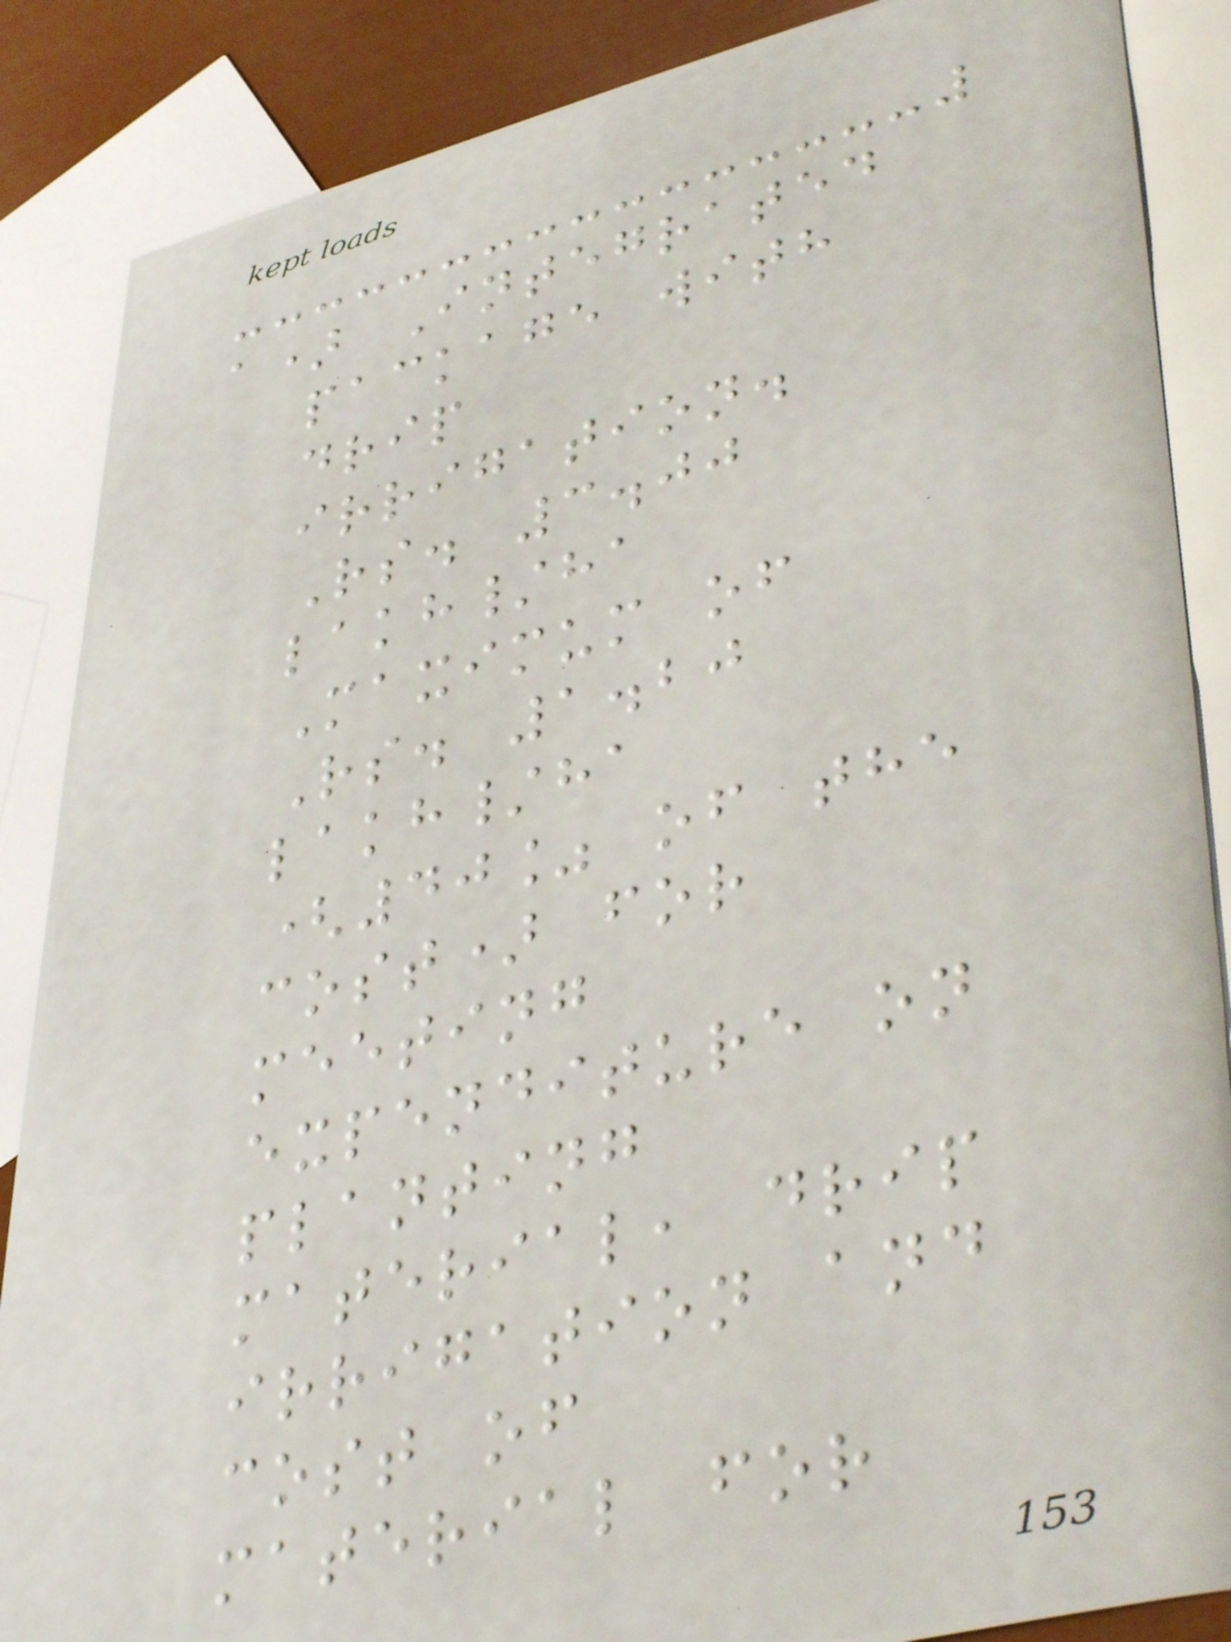a) Integrated
package with
drip
irrigation.
Rs. 3.00
lakh/ha
Maximum of
Rs. 1.20
lakh/ha
(40% of the
cost) for
meeting
expenditure on
planting
material, drip
irrigation and
cost of
material for
